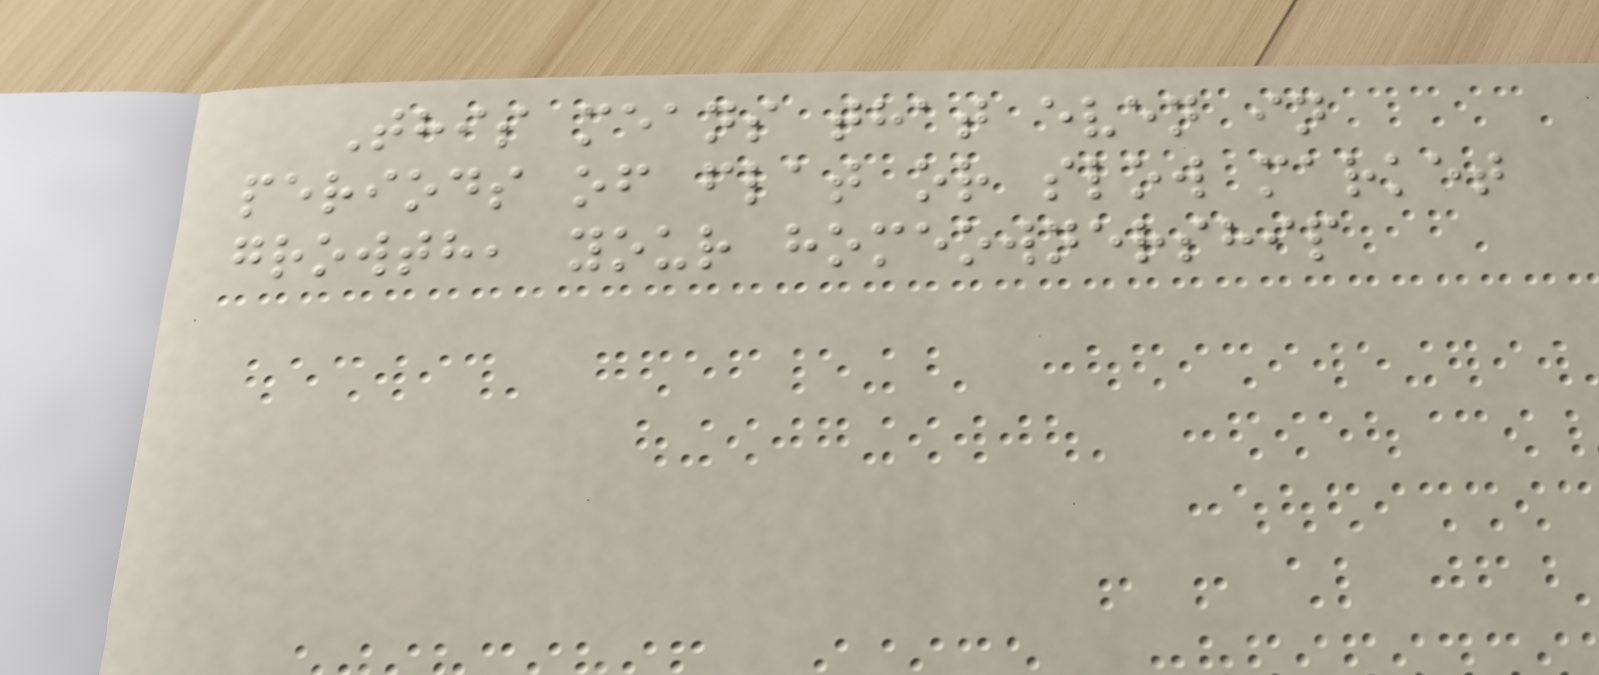This means that even in
periods of flat or slow market
growth, your homeownership
